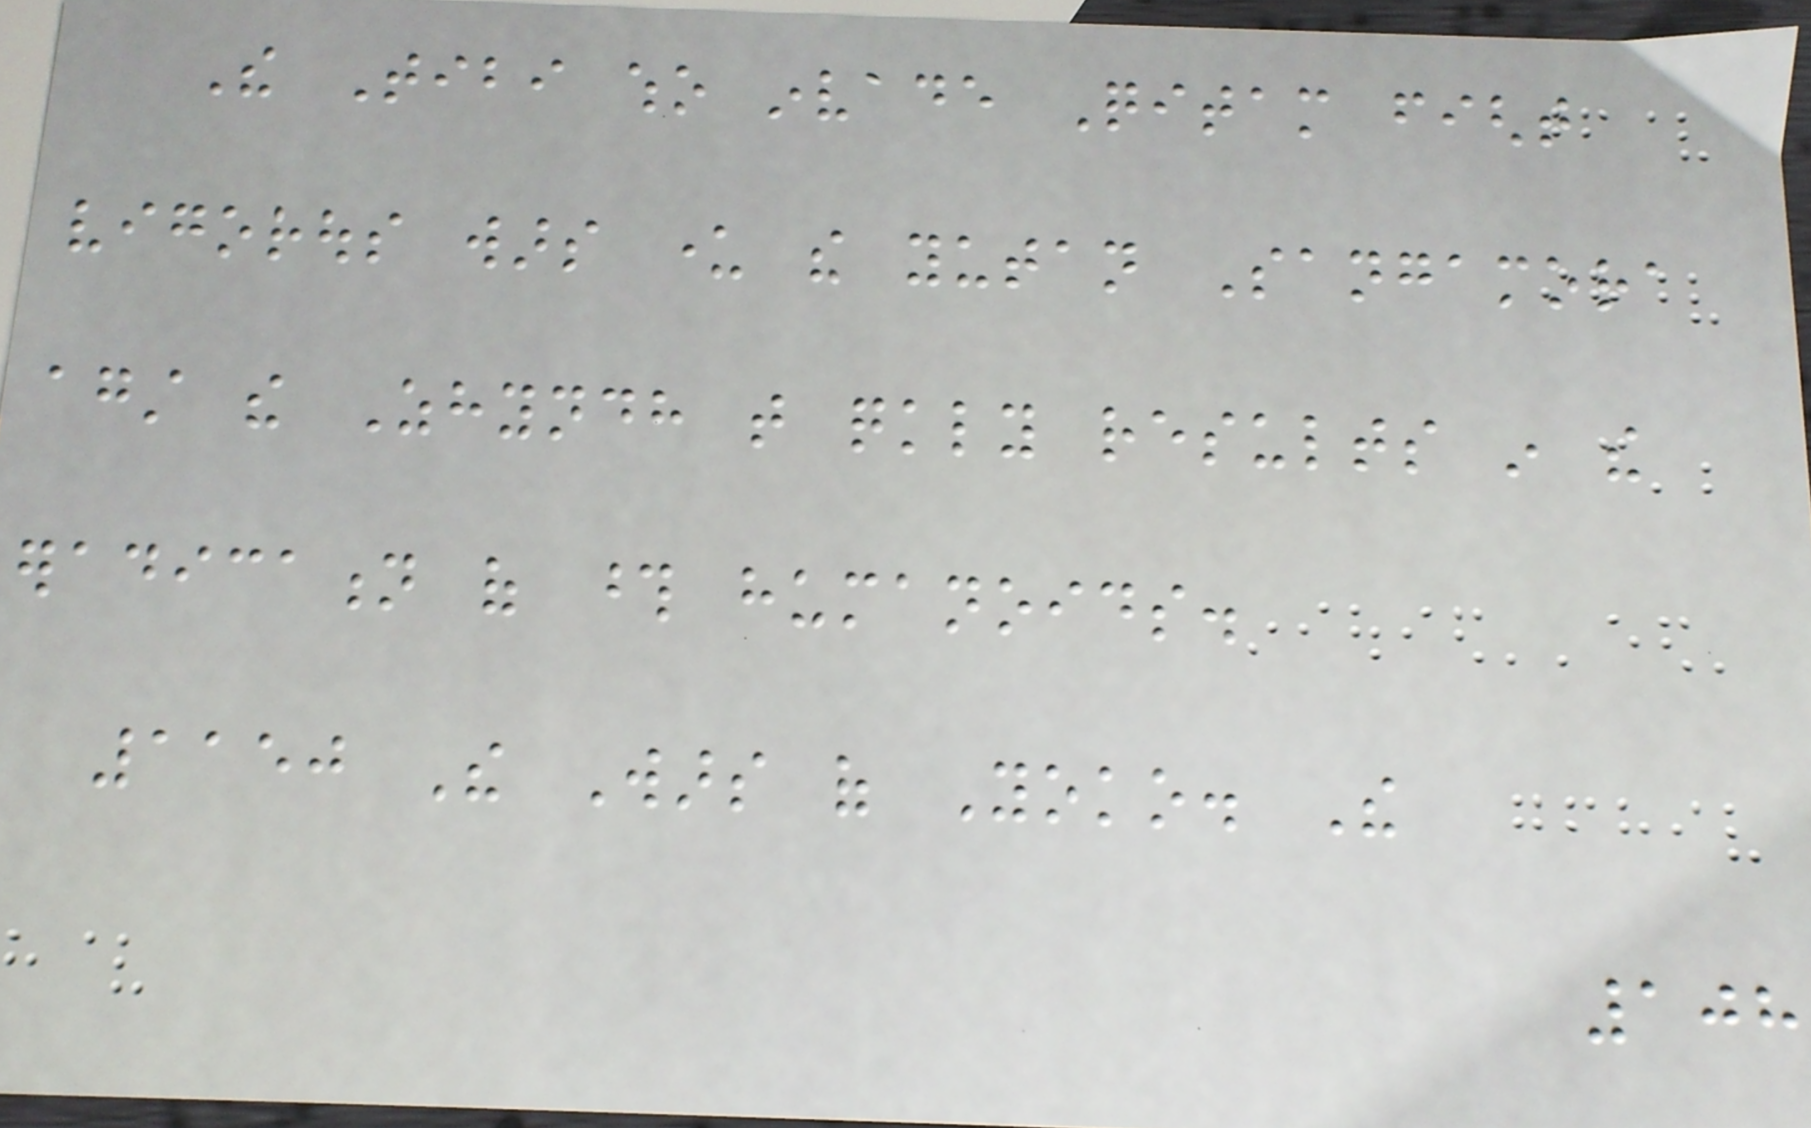The Tibi who invade Qitam fight
vigorous wars under the yutan Sangamora
against the Zhyndh that quickly results in the
eradication of those humanoids.
1150 The Wars of Yoko. The
108
